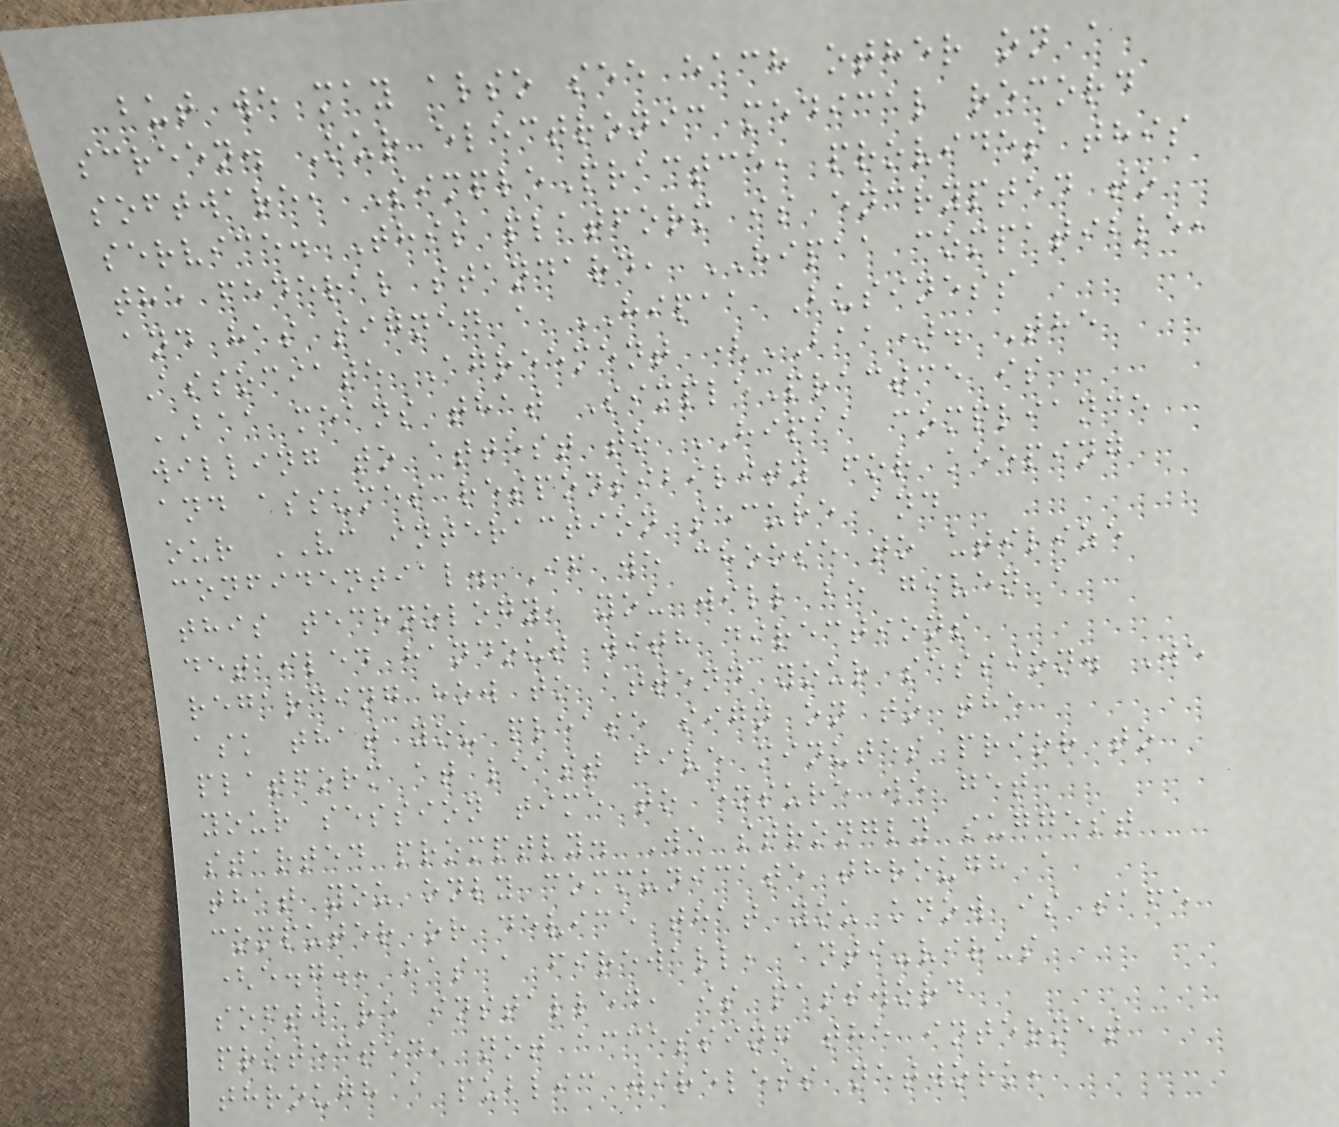but we may also see each other on a
screen. Our electronic medical record
software, SimplePractce, provides this
service. This platform is encrypted to
the federal standard, HIPAA compatible,
and has signed a HIPAA Business
Associate Agreement (BAA). The
BAA means that SimplePractce is
willing to attest to HIPAA compliance
and assumes responsibility for keeping
our VC interaction secure and
confidential. If we choose to utilize
this technology, you will be given a
detailed handout with directions
regarding how to attend your session. We
ask that you please sign on to the
platform at least five minutes prior to
your session time to ensure we get
started promptly. We strongly suggest
that you only communicate through a
computer or device that you know is safe
(e.g., has a firewall, anti-virus
software installed, is password
protected, not accessing the internet
through a public wireless network,
